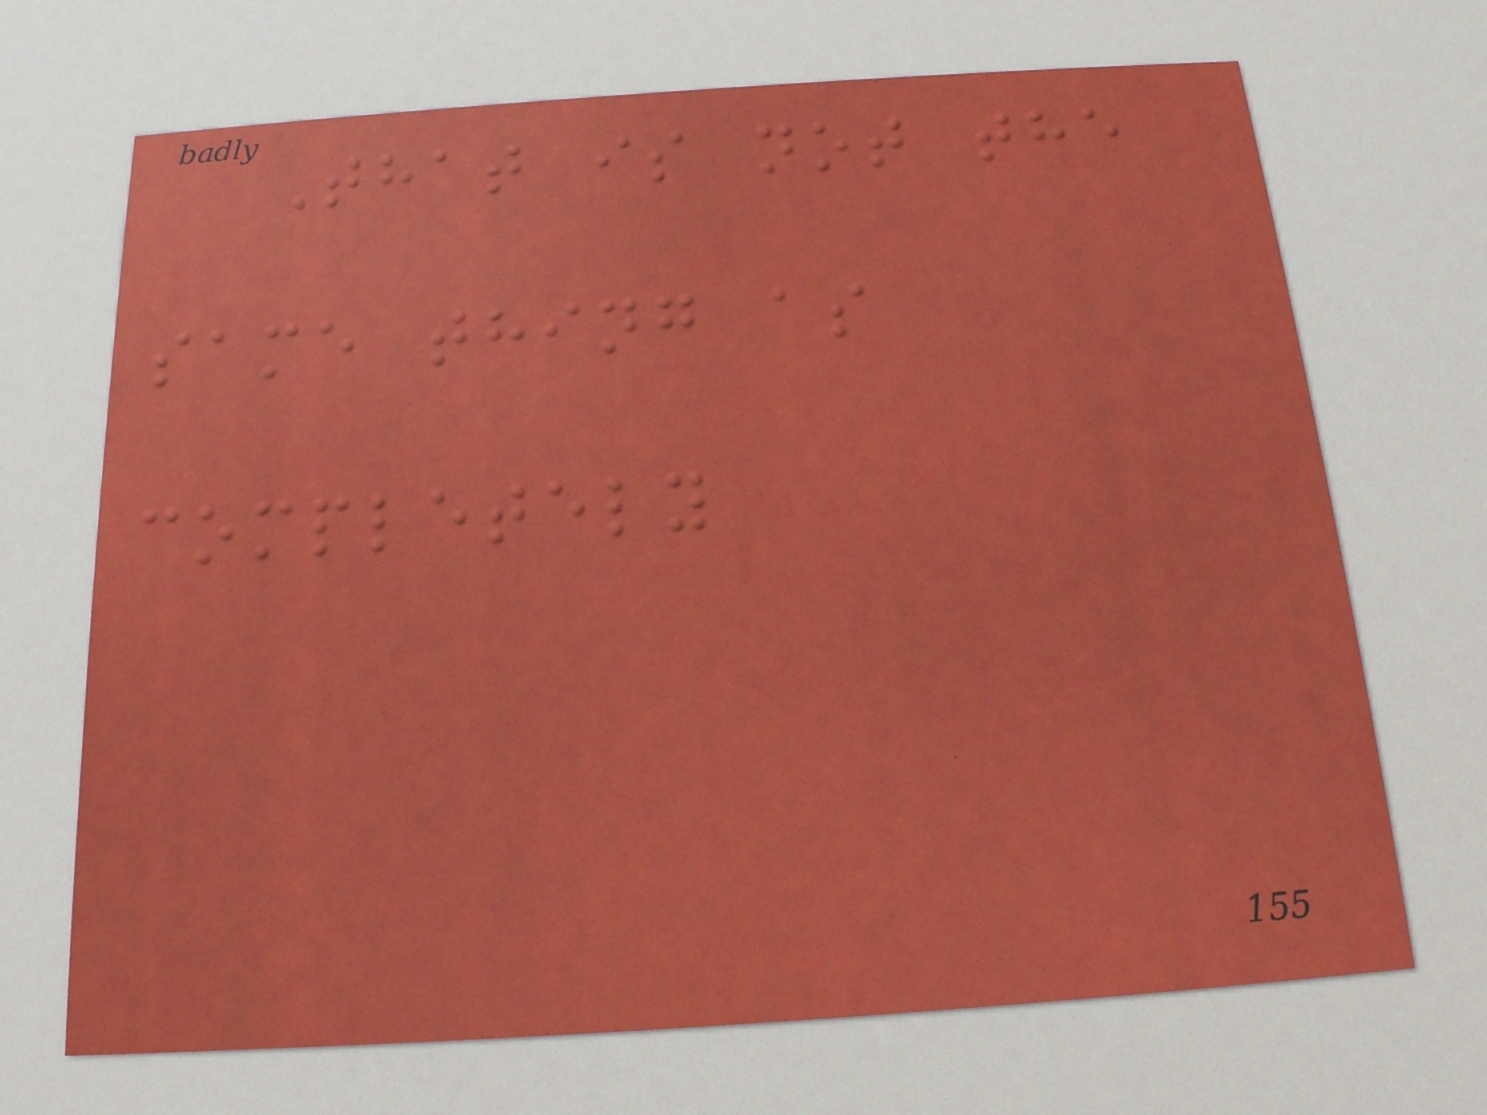That is not the
same thing as
completely
